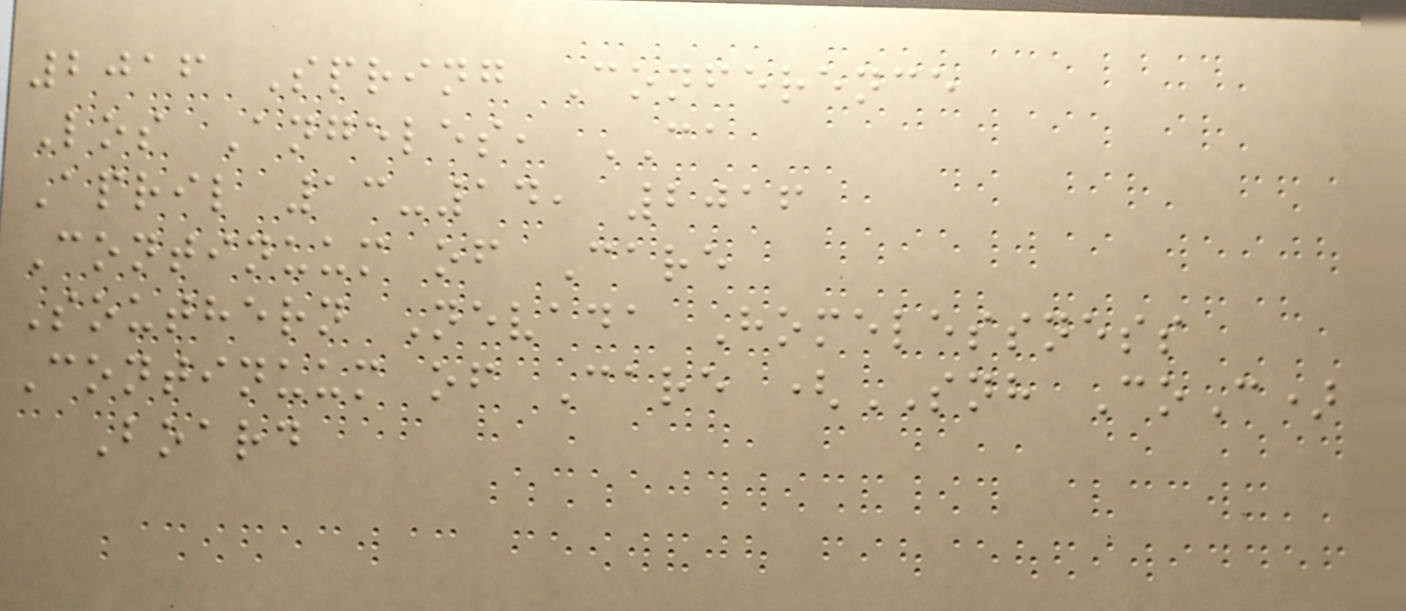2016 Spring Conference
Los Angeles, CA
April 13-14, 2016
Continuum of Care
Southern Nevada Homelessness
Continuum of Care (SNH CoC)
Board
